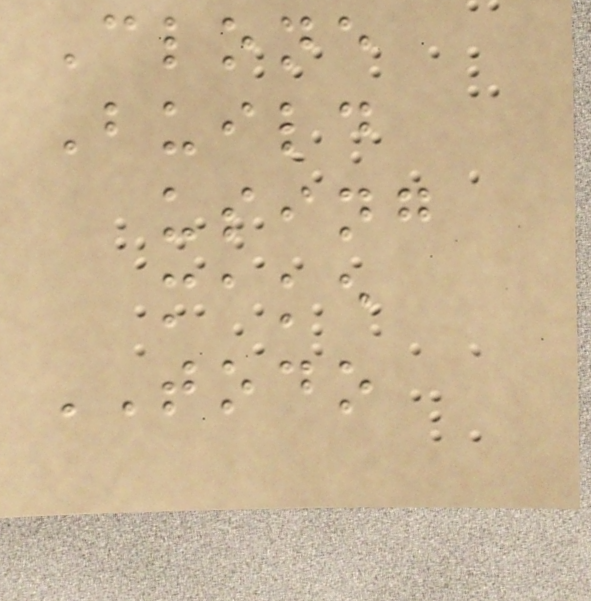Clone
Build
using
make
TODO
